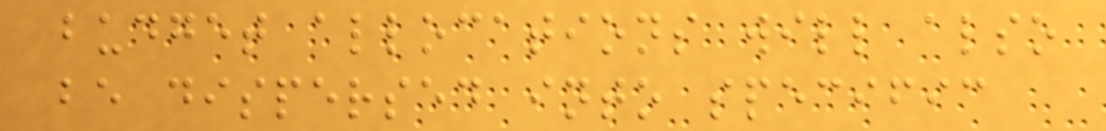budget allocations will also
be dispersed into specific
